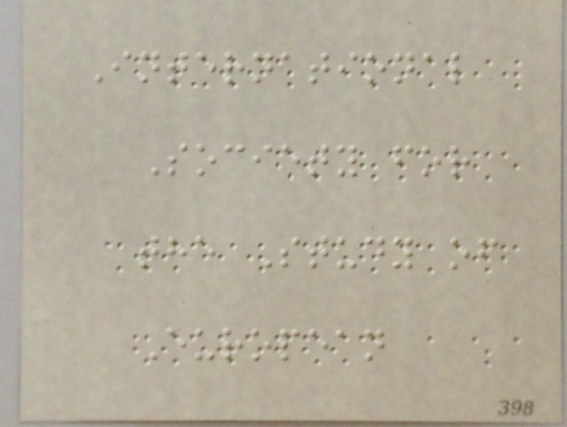International
Society for
the Study of
European
